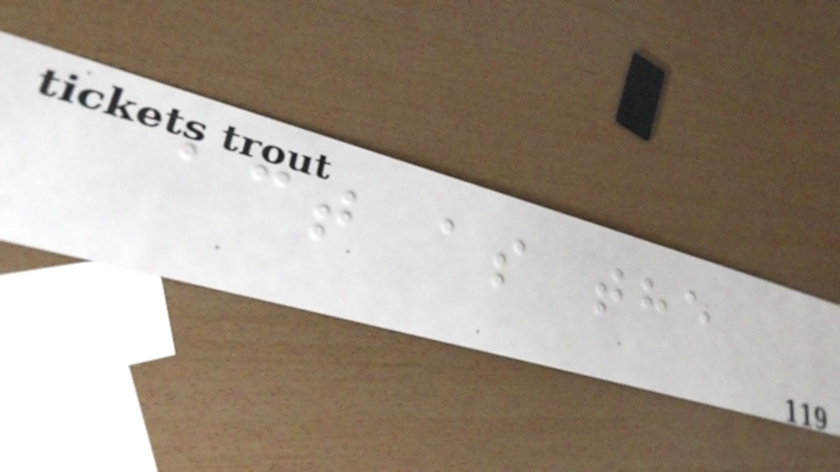act as the
